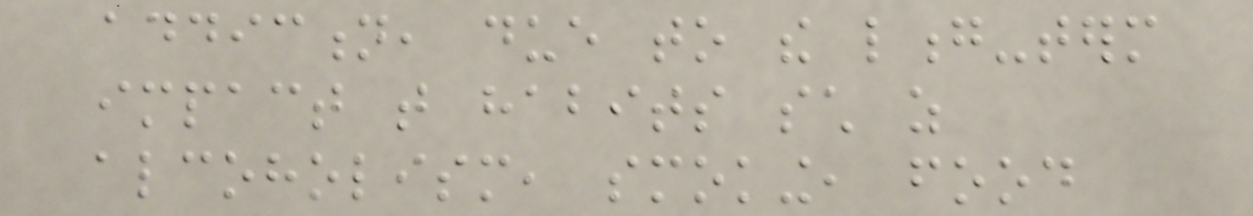addiction, due to the long-term
impact that habits such as
alcoholism, smoking, food
